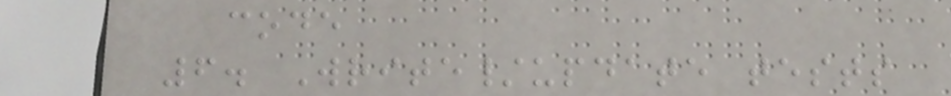code
6. Write/update tests
